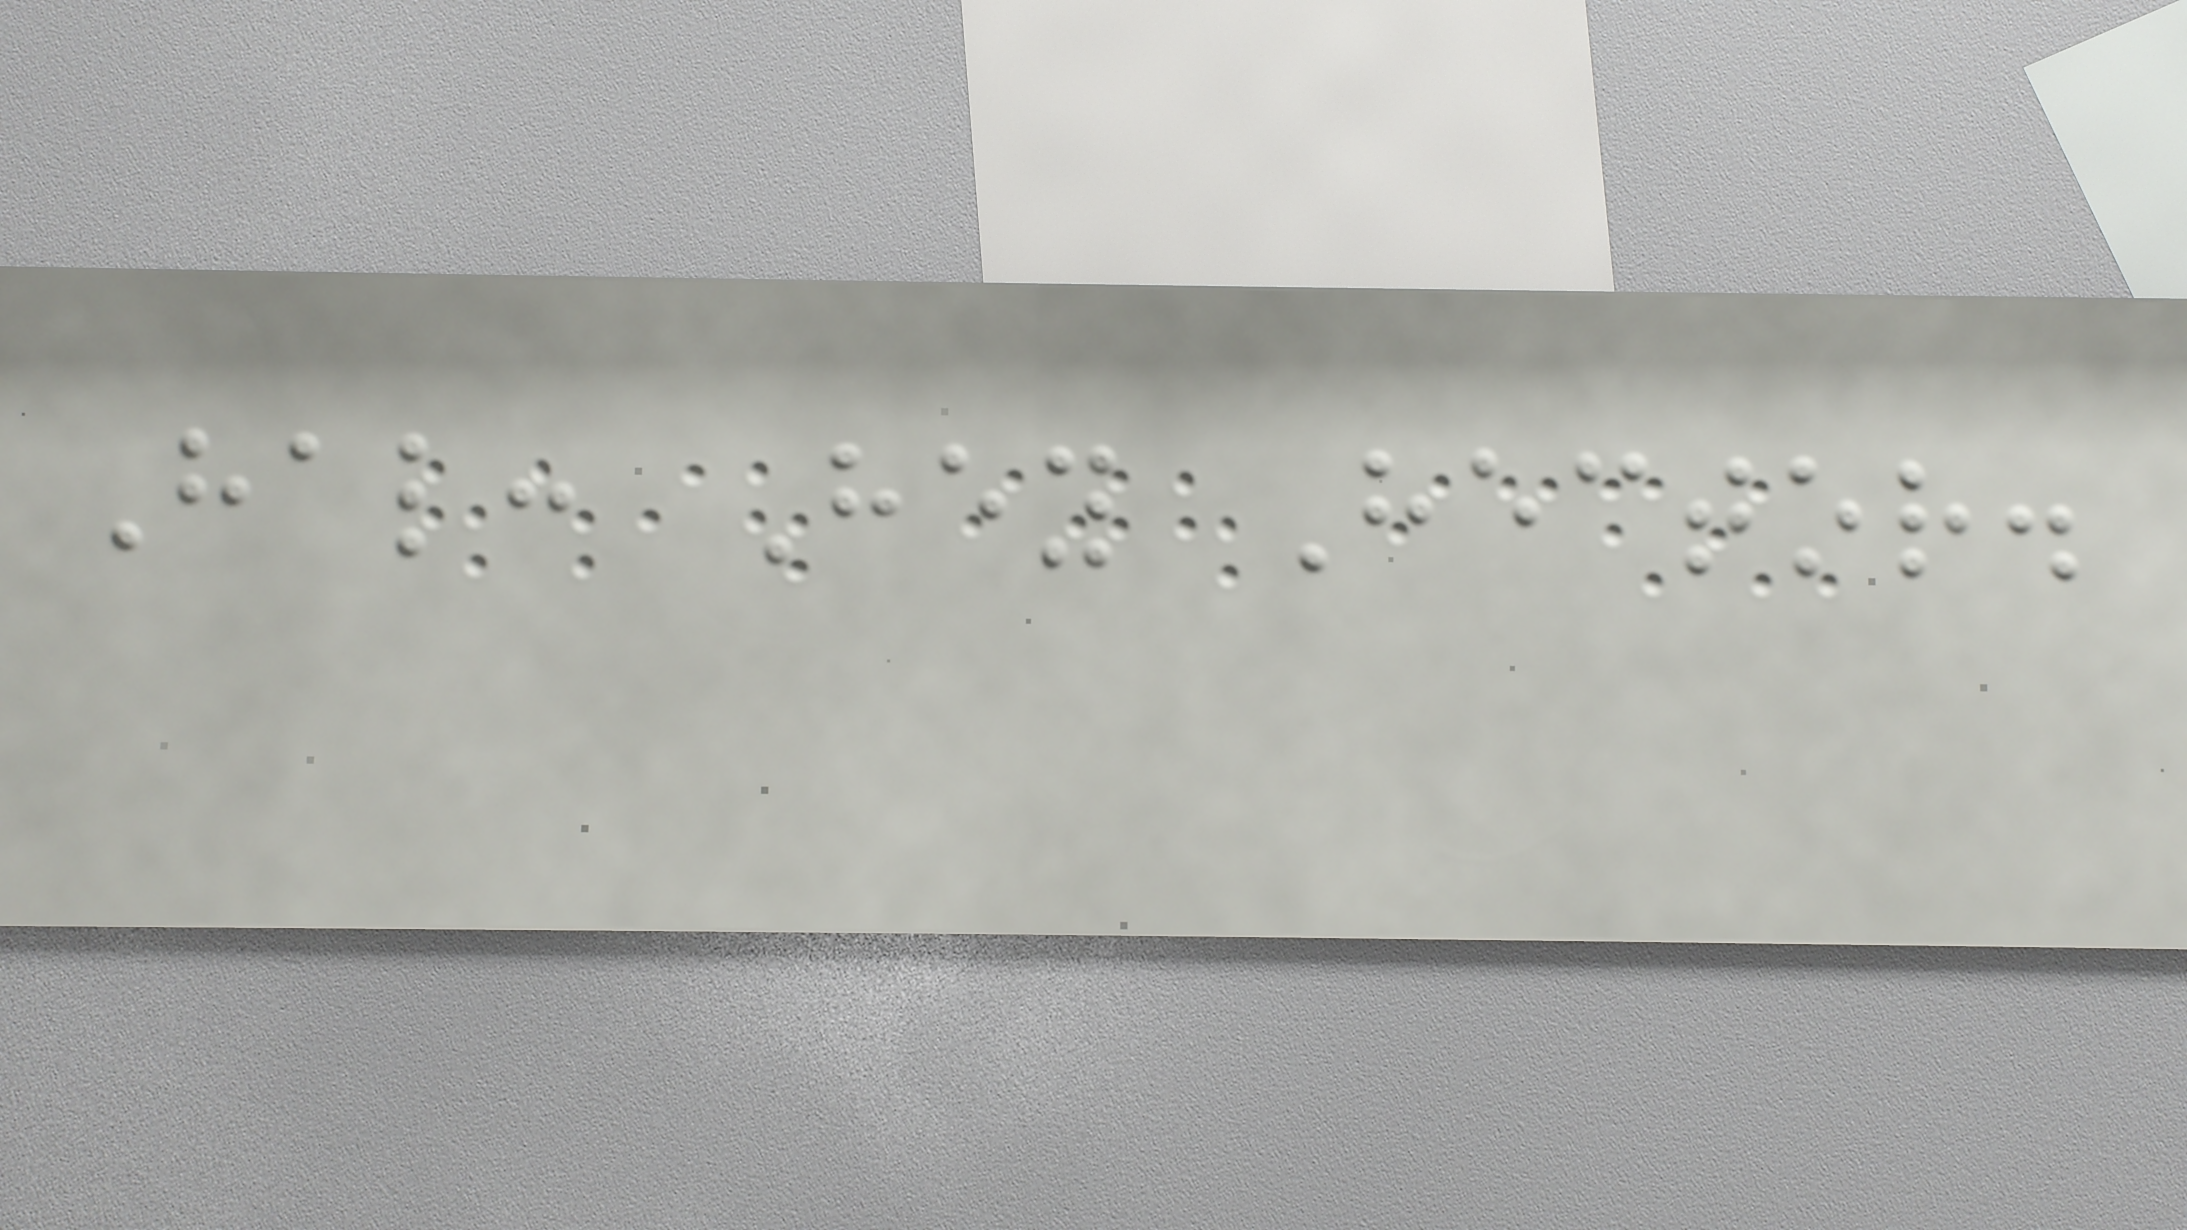Hal: Hey Hector.
